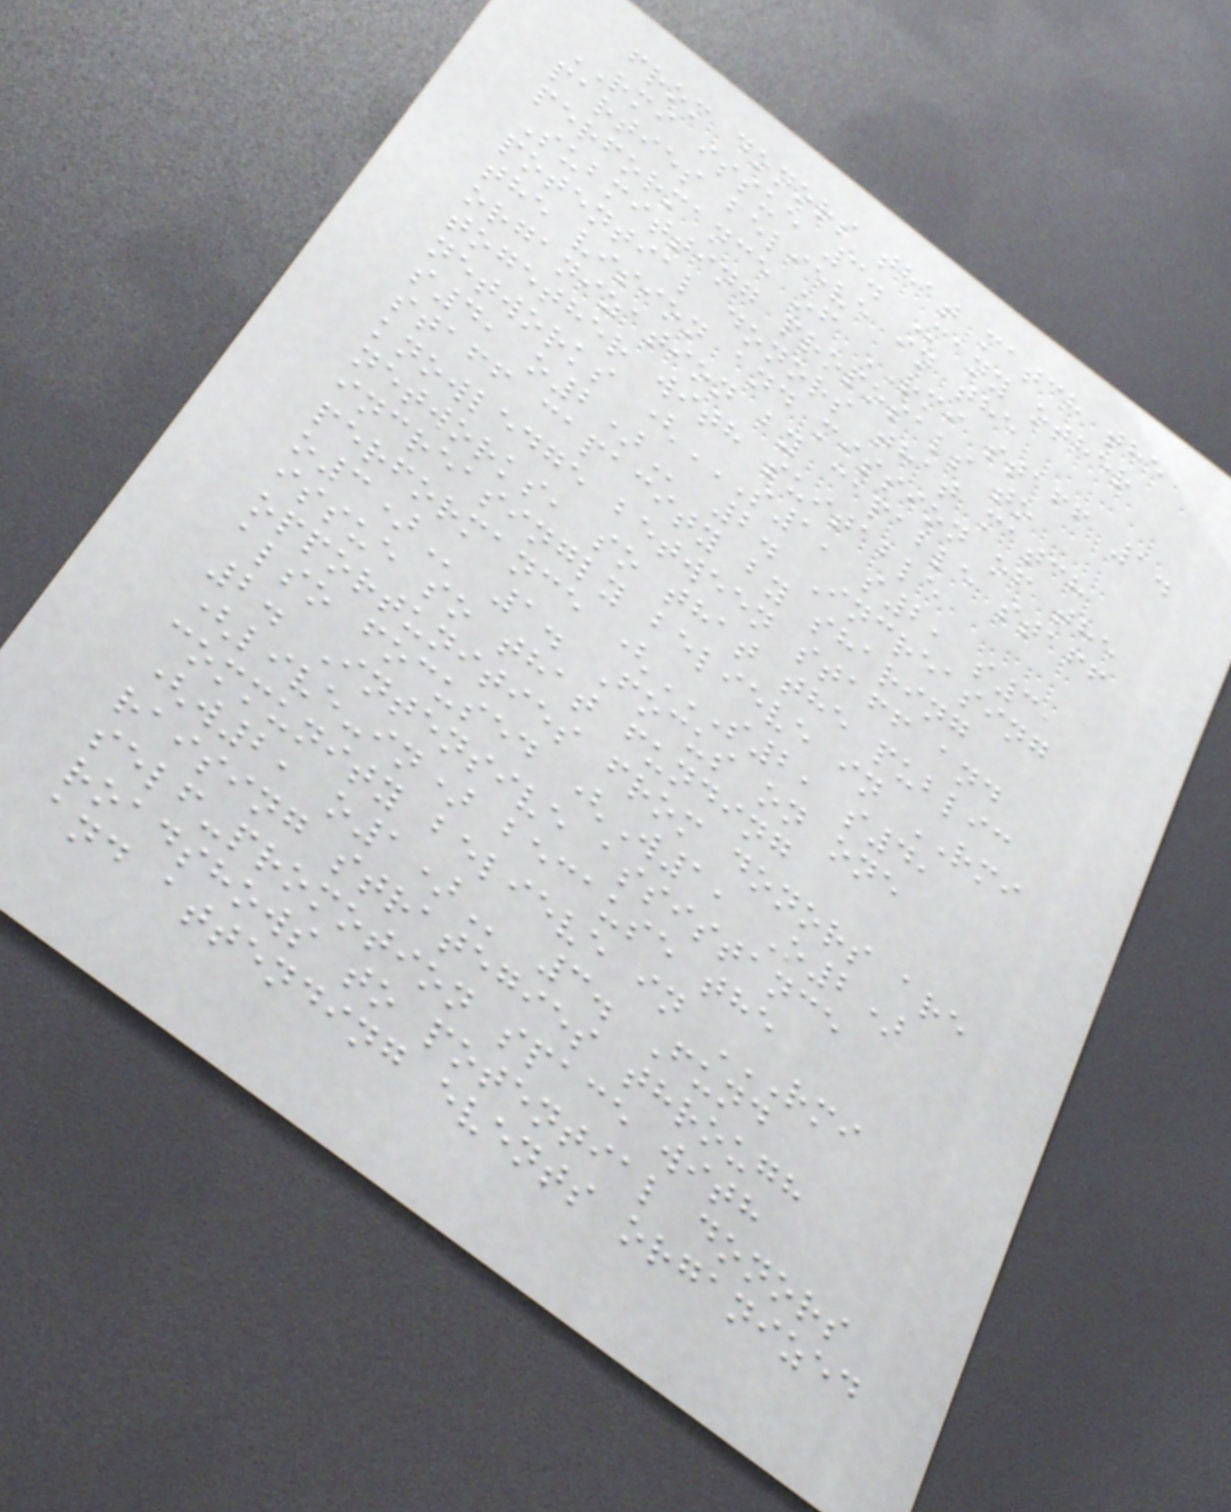from donors that match the
RMI issue 3. Many other
parties believe in the
performance of RMI staff 1.
Submitting proposals to
potential donors that match
the vision and mission of the
organization by capable staff
together with suitable
networks (S1, S2, S3,
S4, O2) 2. Increasing
staff capacity by sharing
knowledge between staff and
networks, so that the public
increasingly believe in RMI
performance (S2, S4,
O3) 1. Focus on one
issue so that funding
opportunities from donors are
also focused (W1, O2)
2. Intensive assistance
(live-in) because the
community believe in RMI
(W2, O1) 3. Fund
raising strategies through
self-promotion space with
roadshows to potential donors
and attending events organized
